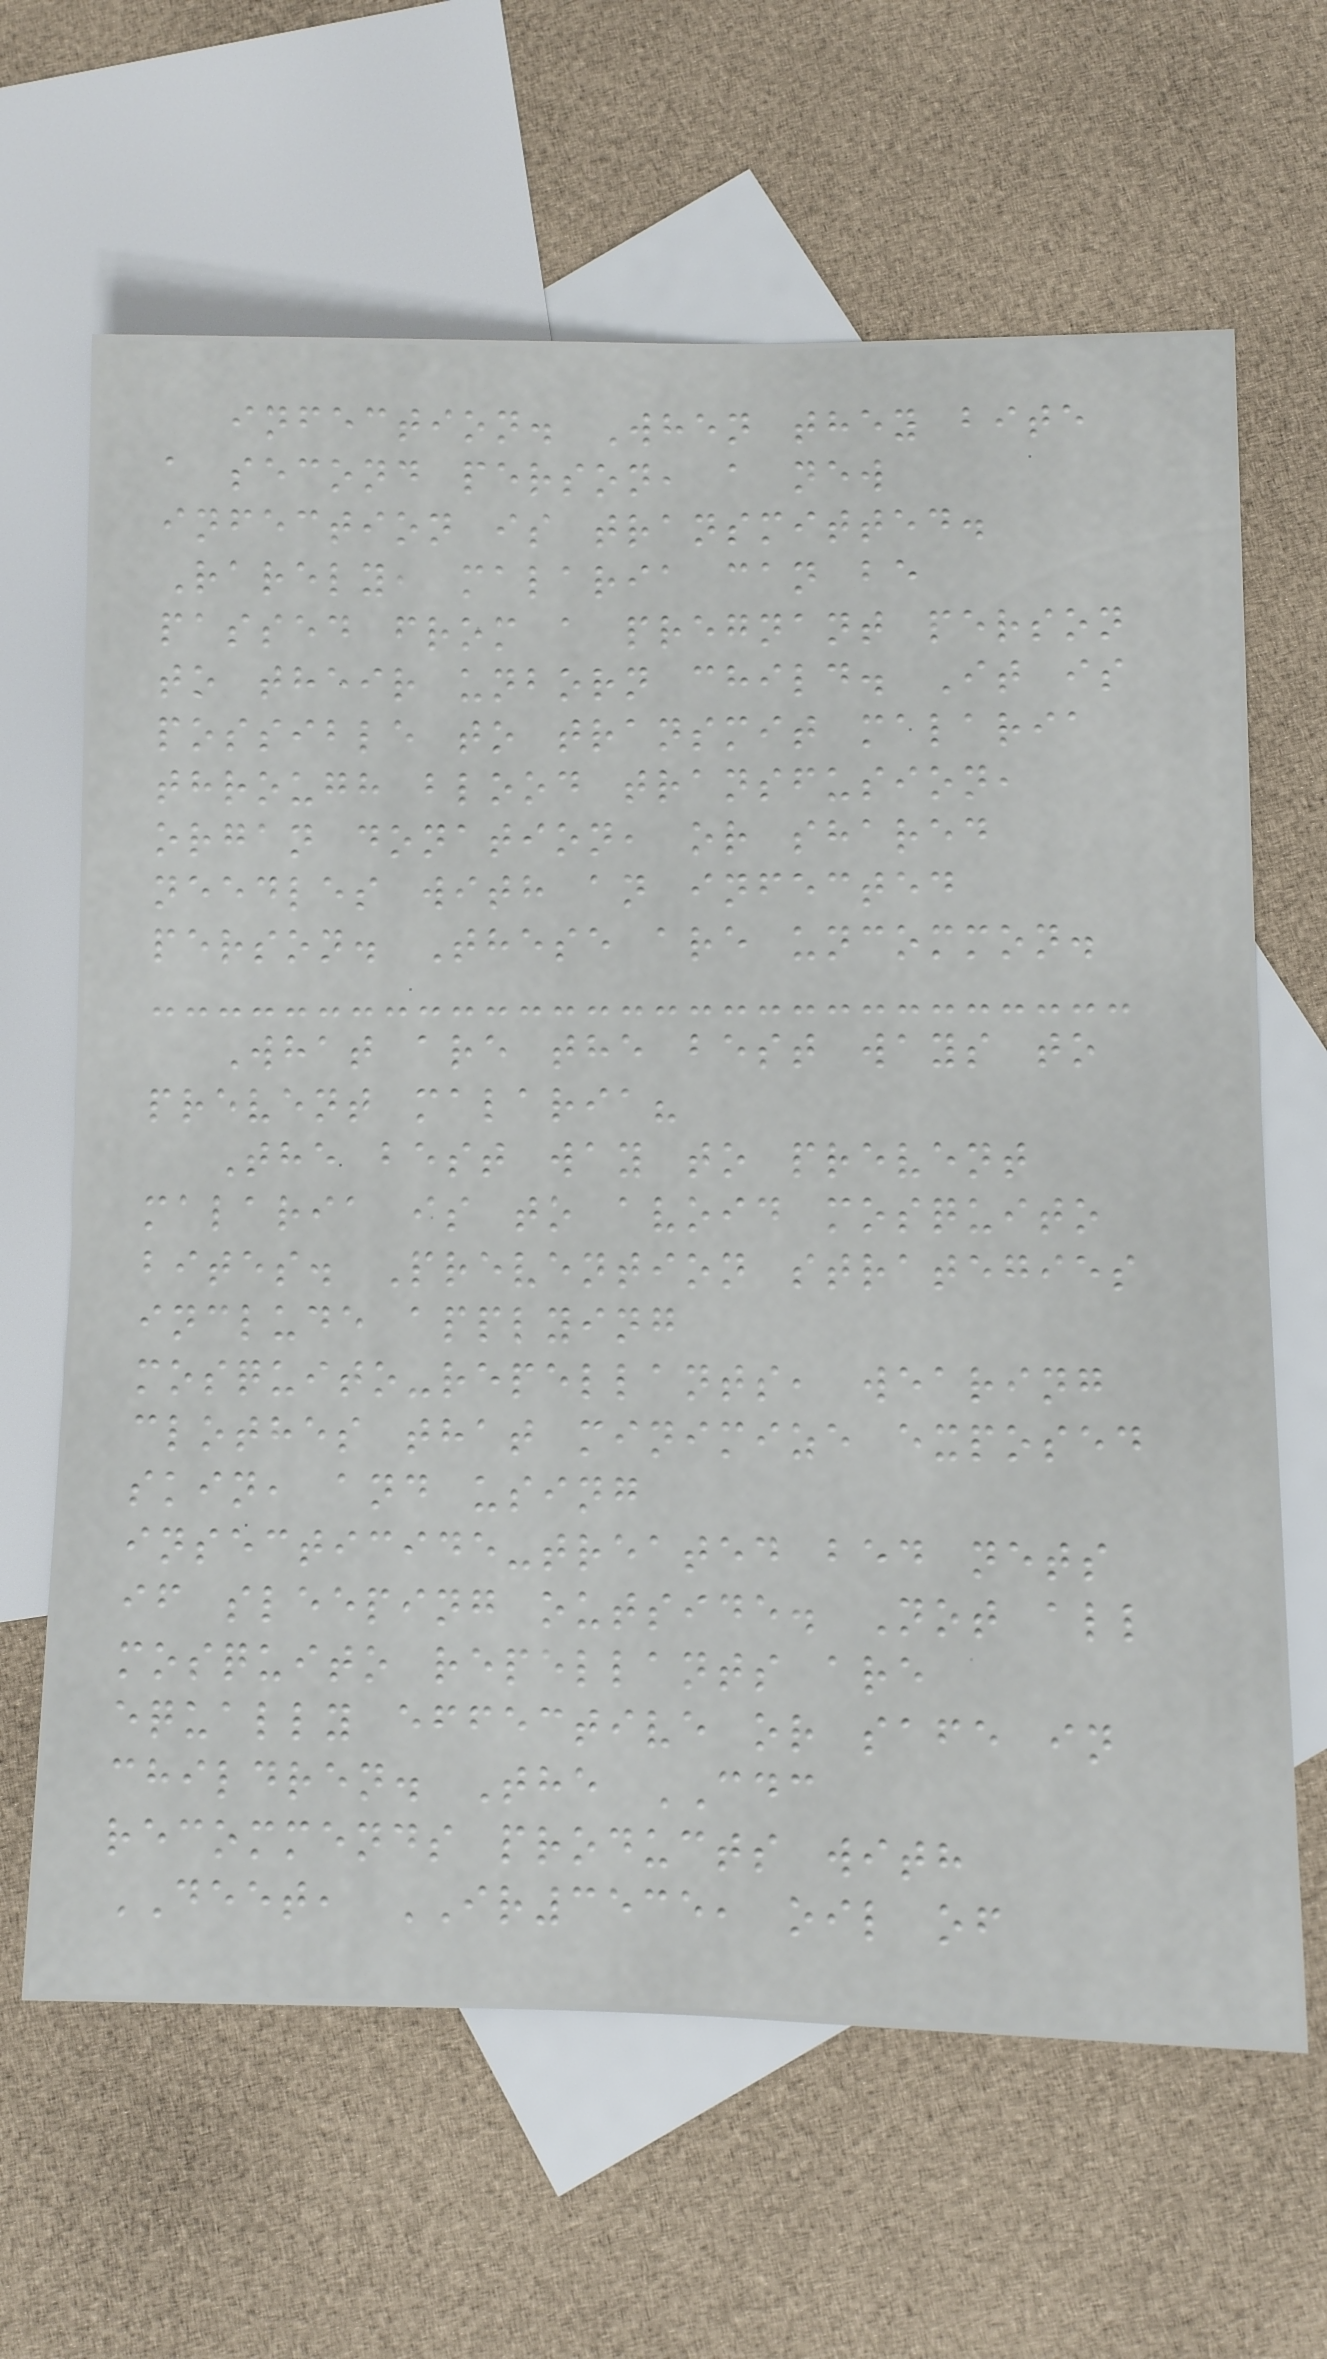infection. When they bite
a second person, a new
infection is transmitted.
Rarely, malaria can be
passed from a pregnant person
to their unborn child. It is
possible to transmit malaria
through blood transfusion,
organ donation, or shared
needles with an infected
person. These are uncommon.
What are the best ways to
prevent malaria?
The best way to prevent
malaria is to avoid mosquito
bites. Prevention strategies
include applying
mosquito-repellants, wearing
clothes that minimize exposed
skin, and using
insecticide-treated bed nets
if sleeping outside. Not all
mosquito repellants are
equally effective or safe in
children. The CDC
recommends products with
DEET, IR3535, oil of
